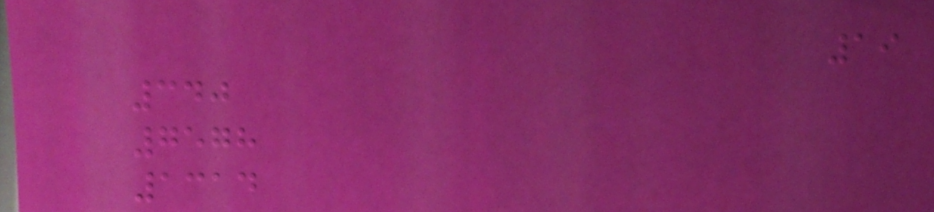19
340
7578
1314
